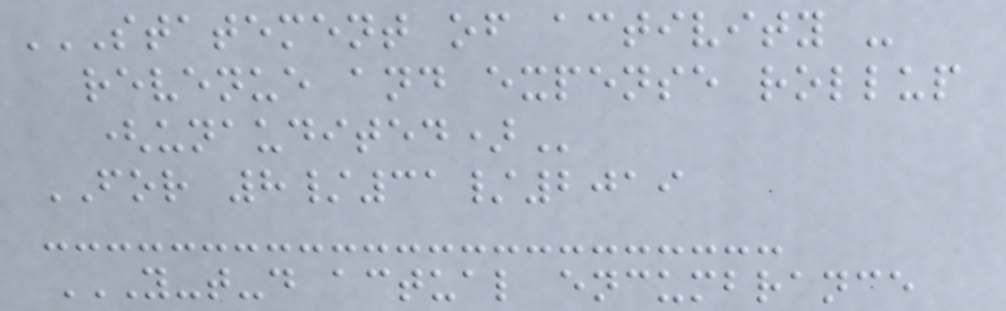STATEMENT OF ACTIVITY -
REVENUE AND EXPENSE ROLLUP
(UNAUDITED)
FOR 8/31/2019
Y-T-D ACTUAL ENCUMBRANCE
